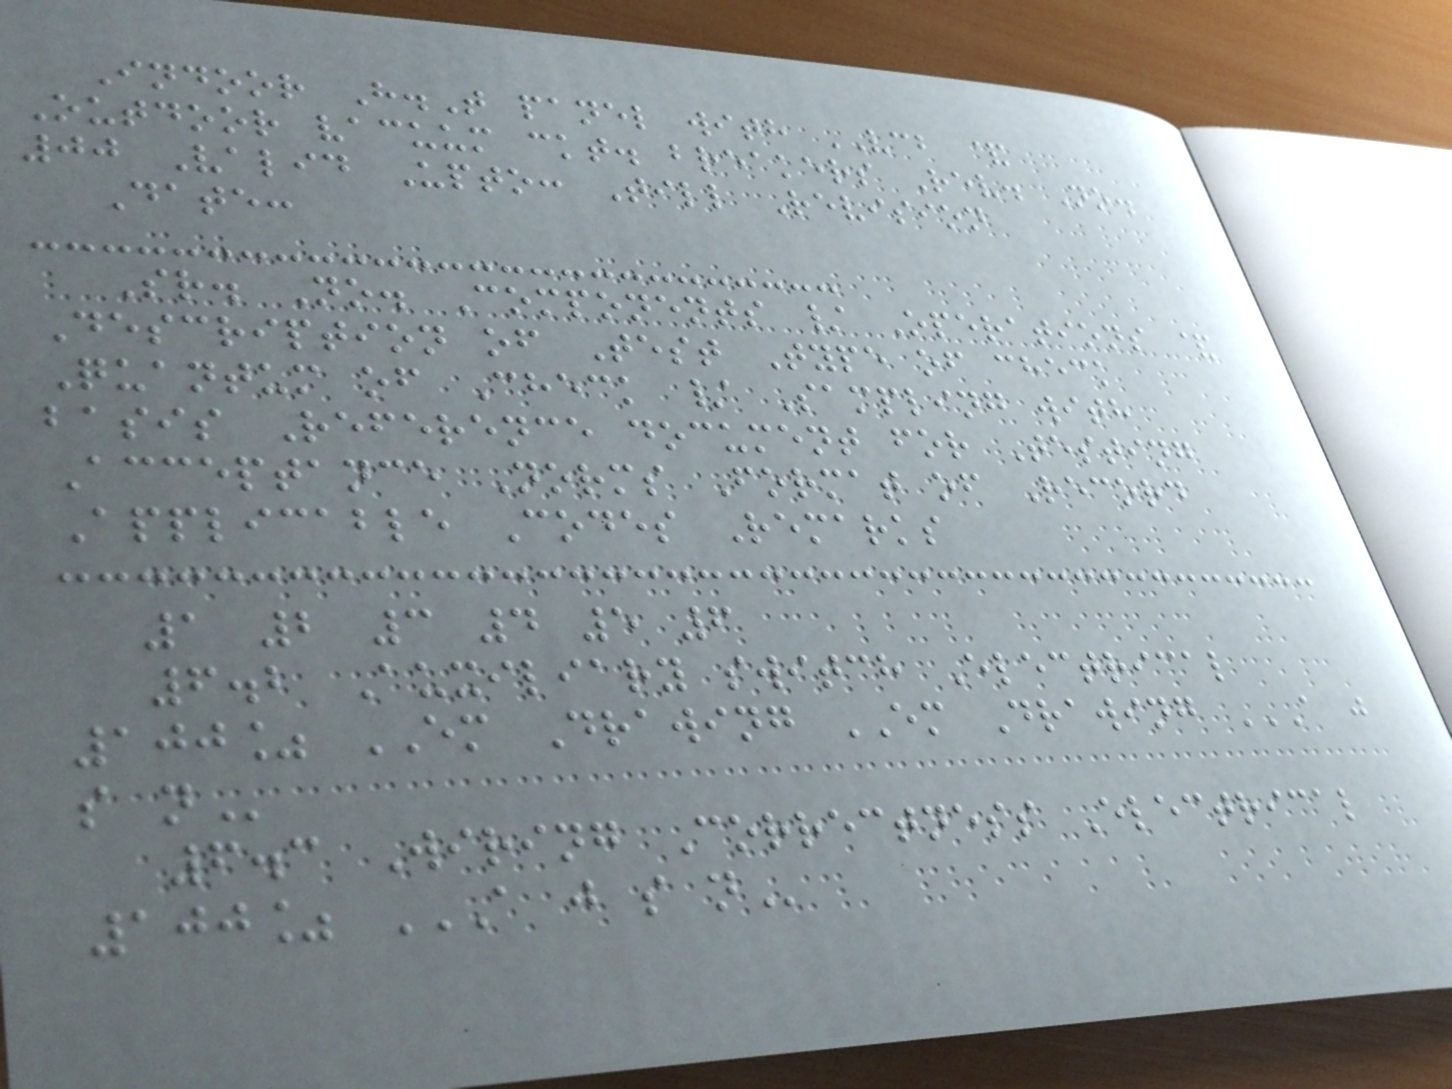Indoor H.T panel with VCB &
Outdoor vacuum ckt. breakers Rev. No.
00 Valid Upto: Till Revision
Date:
Sr. No. Components / Operations &
Description of Test Type of check
Quantum of Check / Sampling with
basis Reference document for Testing
Acceptance Norms Format of Record
Applicable Codes Remarks
1 2 3 4 5 6
6.2 Auxiliary switch Electrical
100% EM Drawing EM Drawing A J
S N
6.3 Wiring Correctness Electrical
100% A J S N
